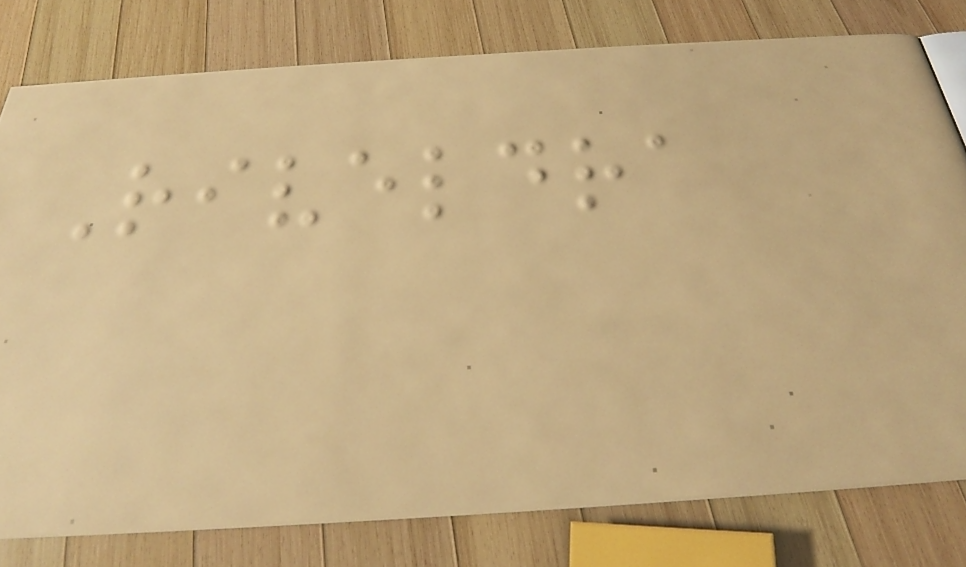Riveldra
